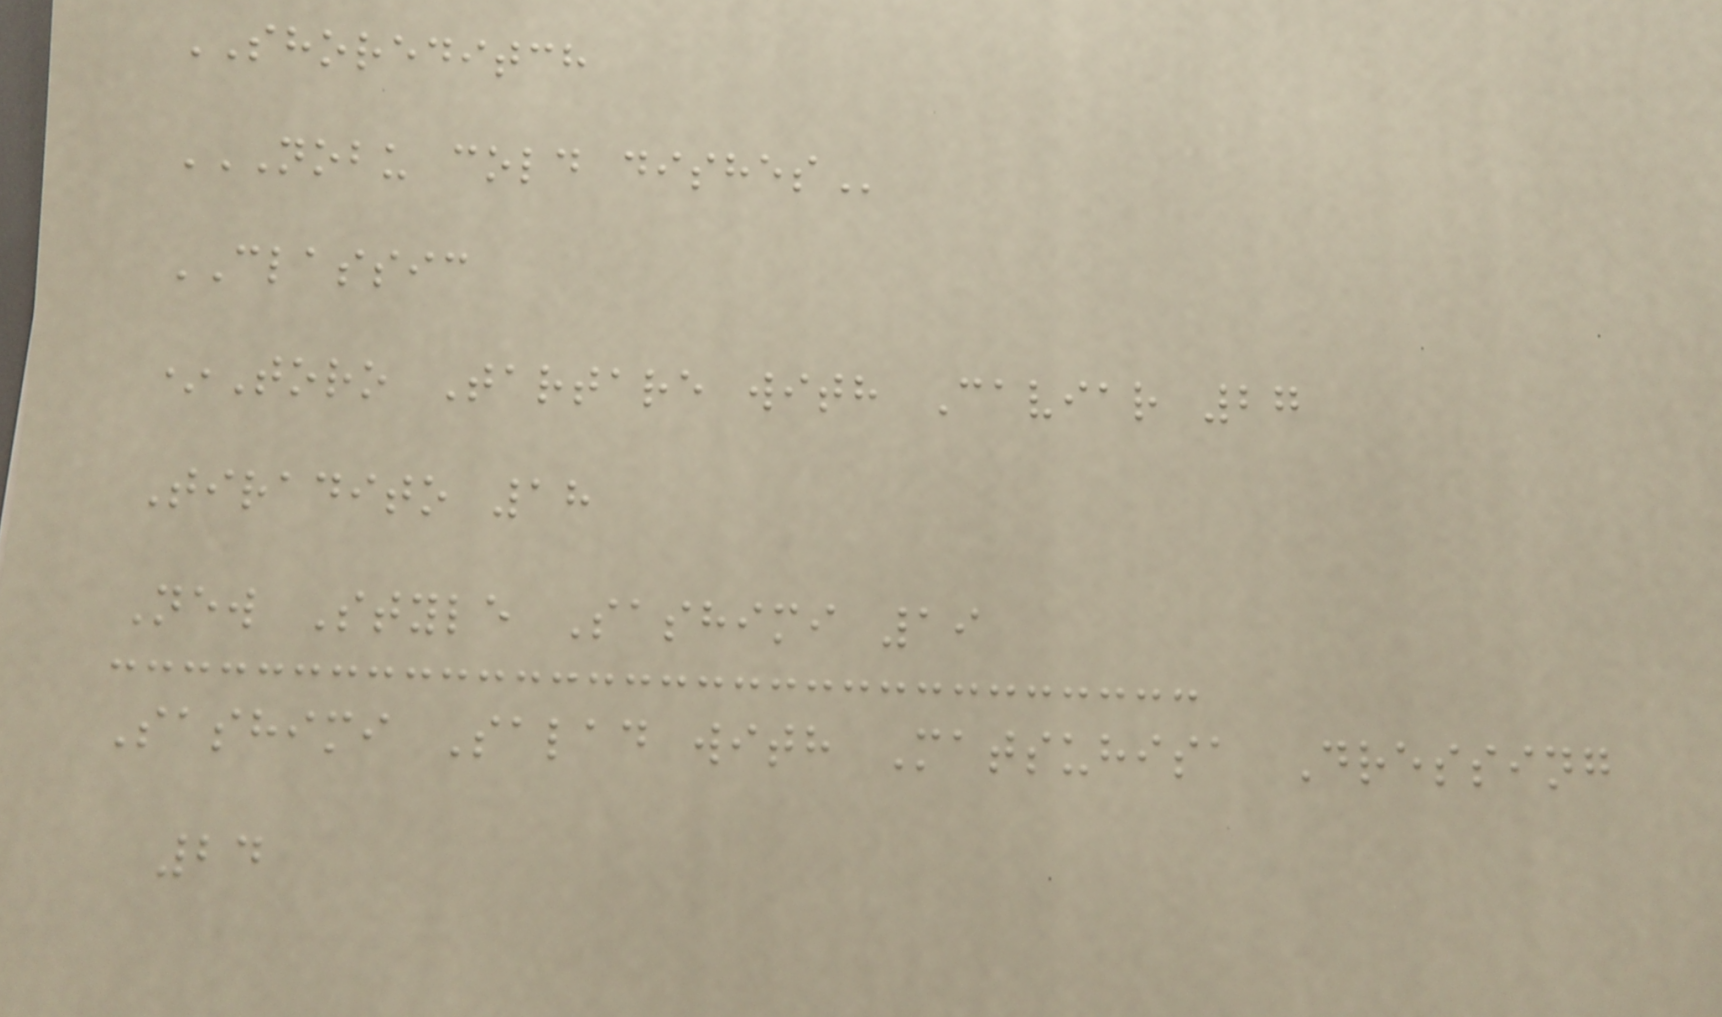SHOREDITCH
NOBU COLD DISHES
CLASSIC
*Toro Tartare with Caviar 27
Tiradito 18
New Style Sashimi 19
Sashimi Salad with Matsuhisa Dressing
24
